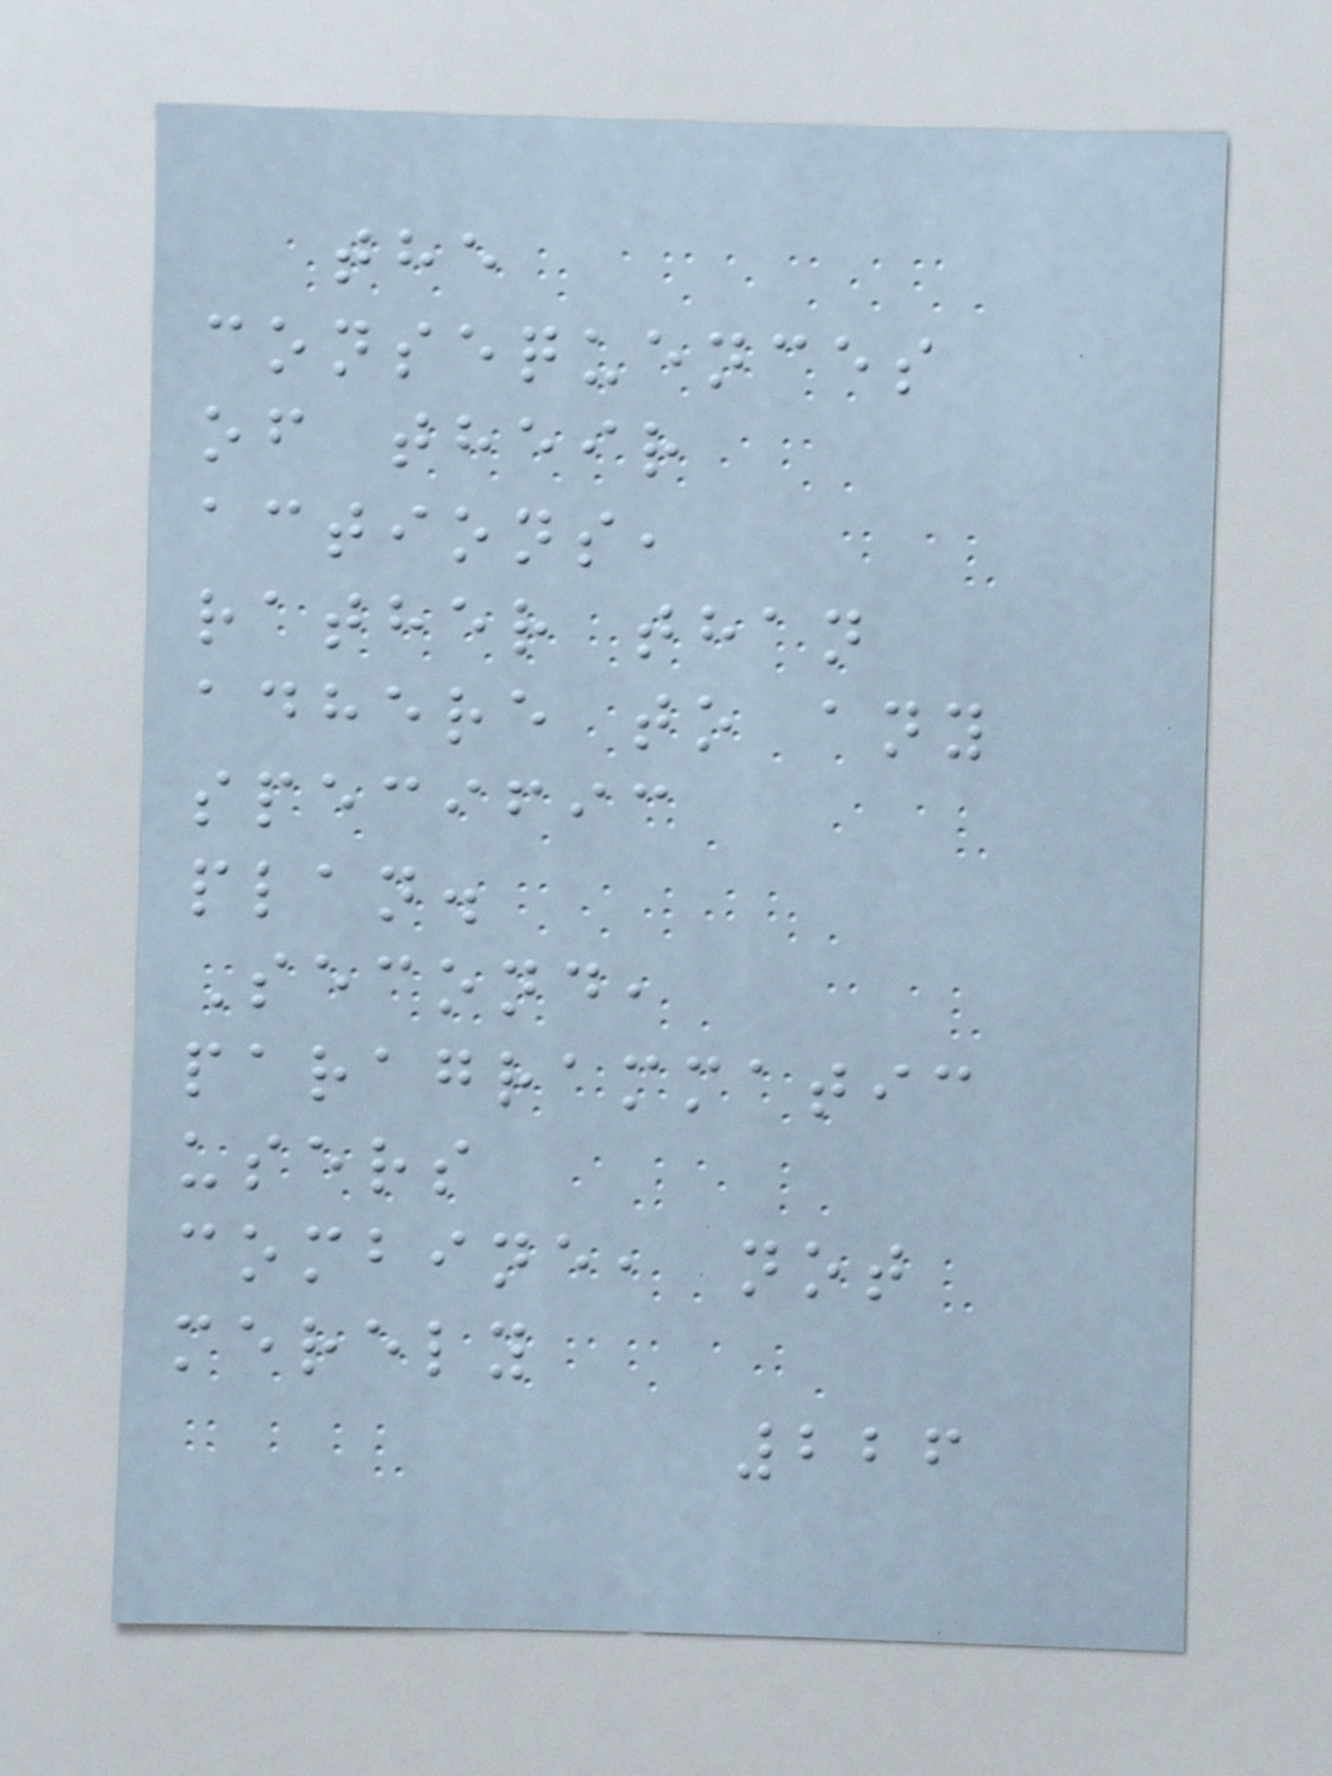the
consequences
of their
actions,
rather than
adhere to any
specific
plan.
Second,
paragrammatic
users
combine, not
merely
226
